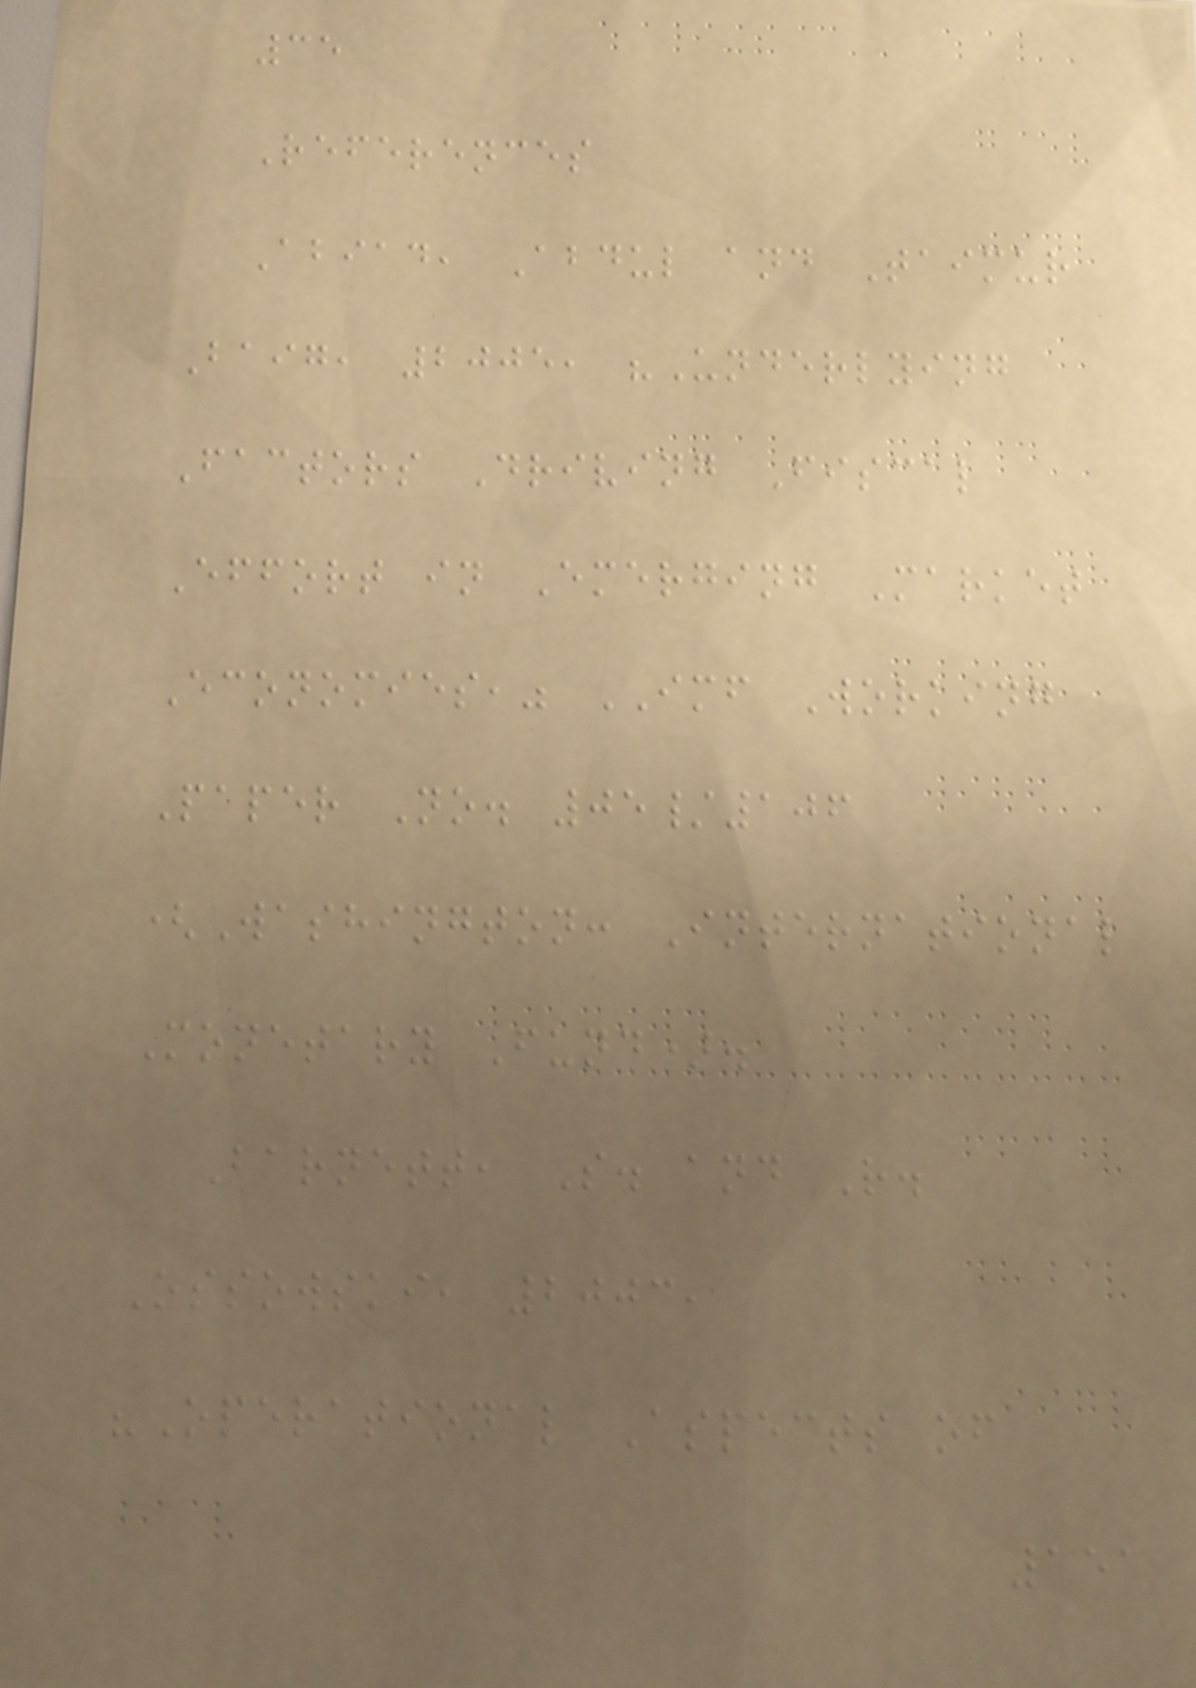35
References
Abiad, Abdul and Taimur
Baig, 2005, "Underlying
Factors Driving Fiscal
Effort in Emerging Market
Economies," IMF Working
Paper No. 05/106
(Washington: International
Monetary Fund).
Barnett, S. and R.
Ossowski, 2003,
"Operational Aspects of
151
